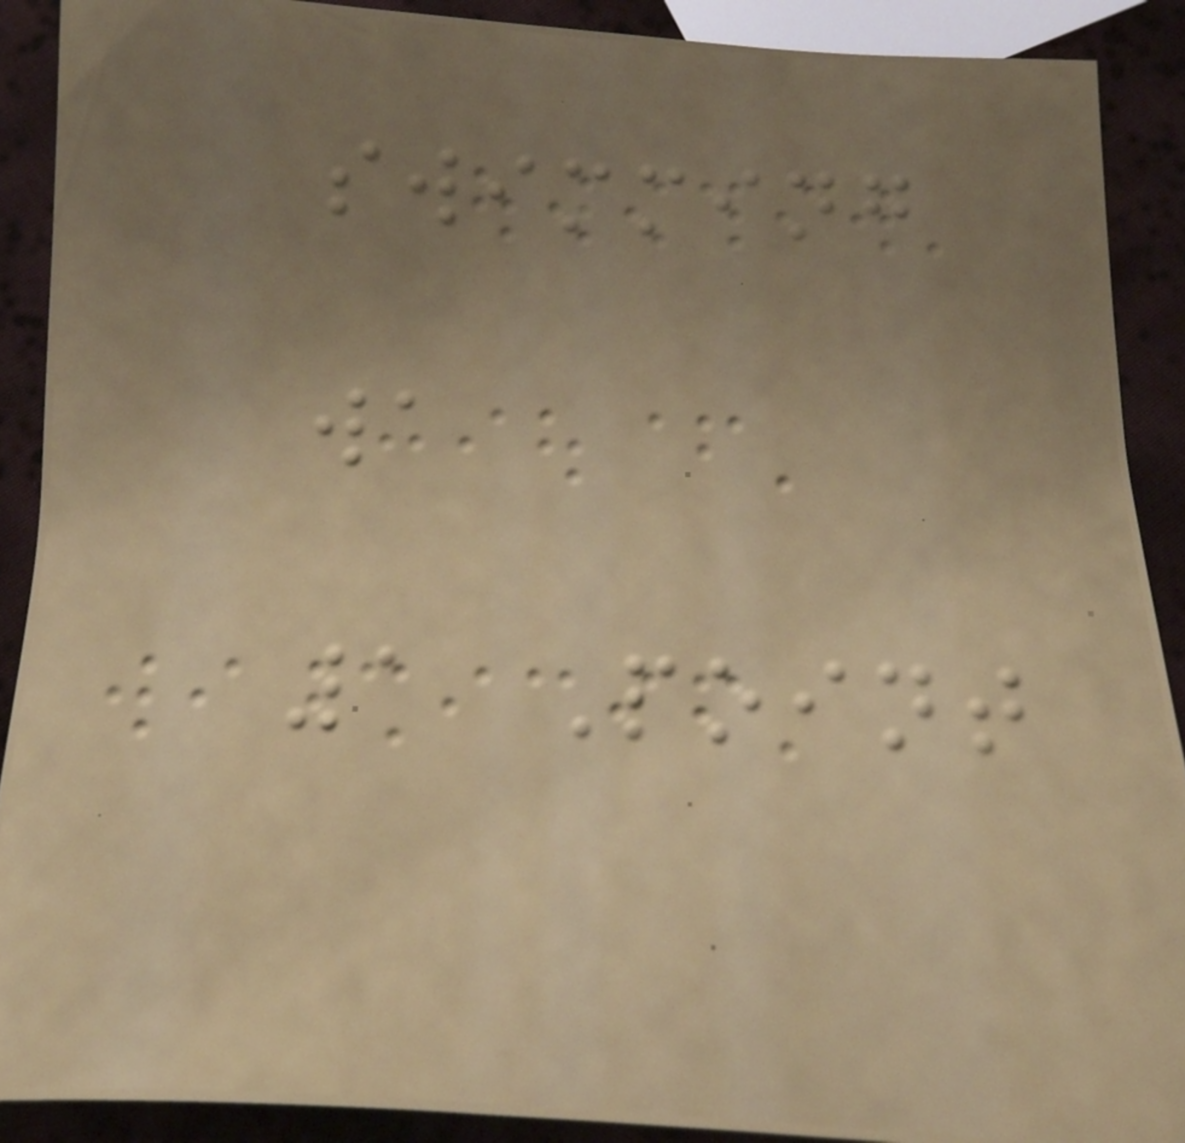swimming
wa
1 Point
